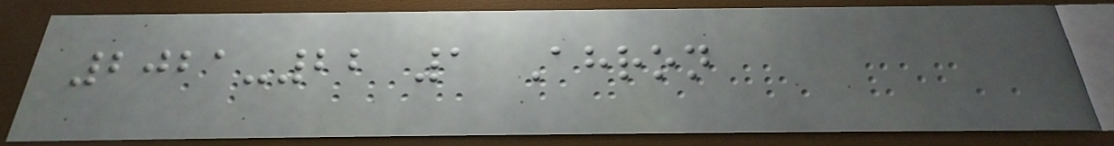2021-22 1 Ahron
